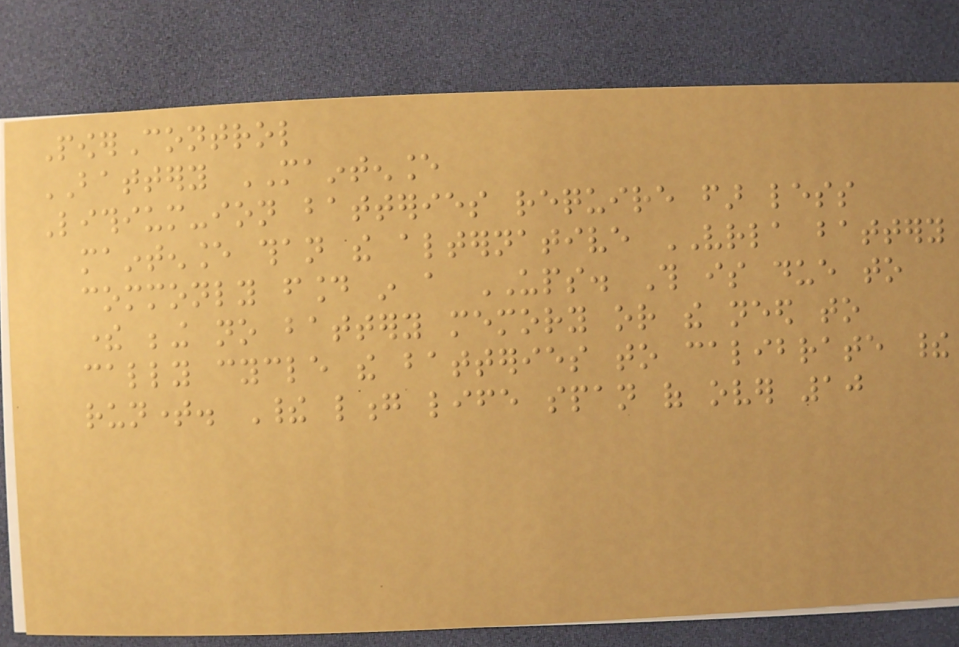PowerControl
BATTERY MAINTENANCE
Lithium-ion batteries require far less
maintenance than the alternative VRLA battery
commonly found in a UPS. This is due to
there being no battery memory or the need to
cally cycle the batteries to calibrate their
runtime. Their long life span of over 10
